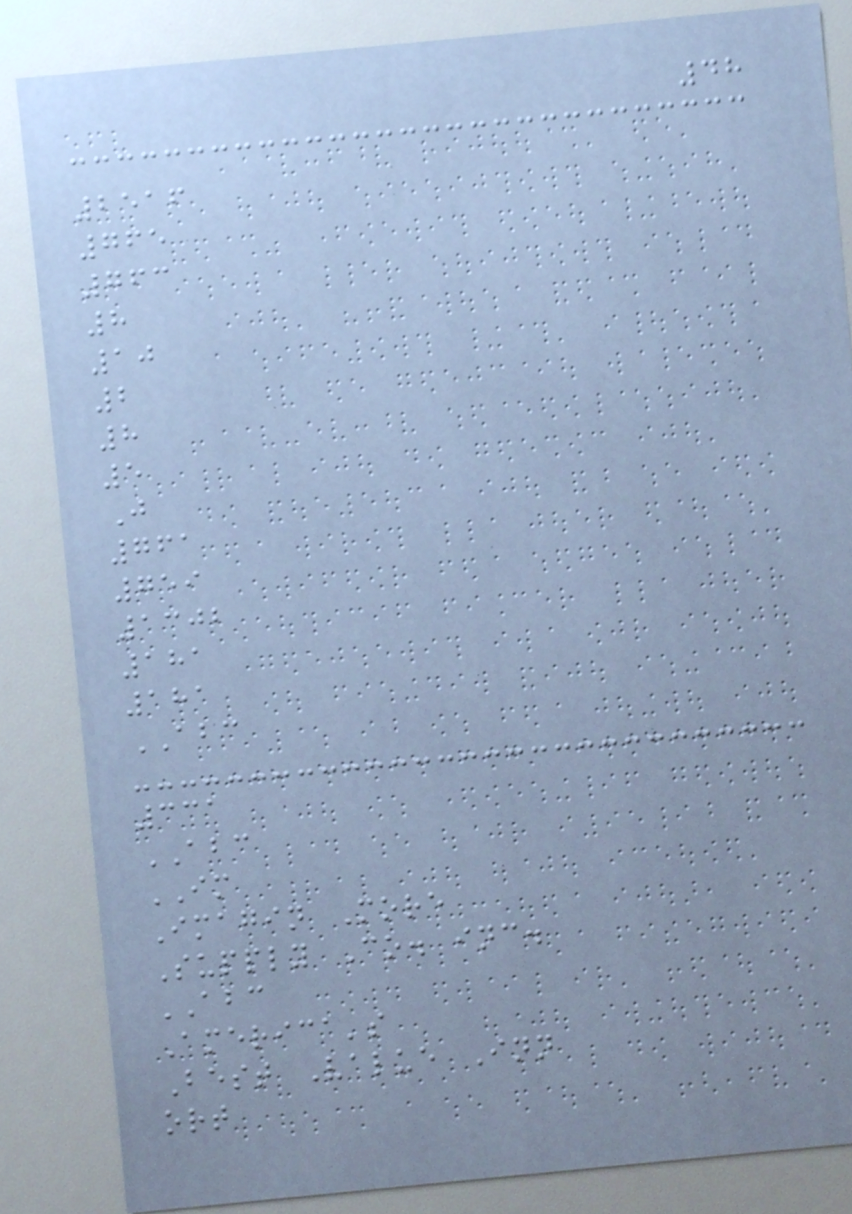48
2516
765
763
8
10
2
8
5
J
761
759
1302
181
181
ABC
331
ABC
IM
Imagin More
Supply Co. inc.
ABC
America's
Best Value Inn
ort
